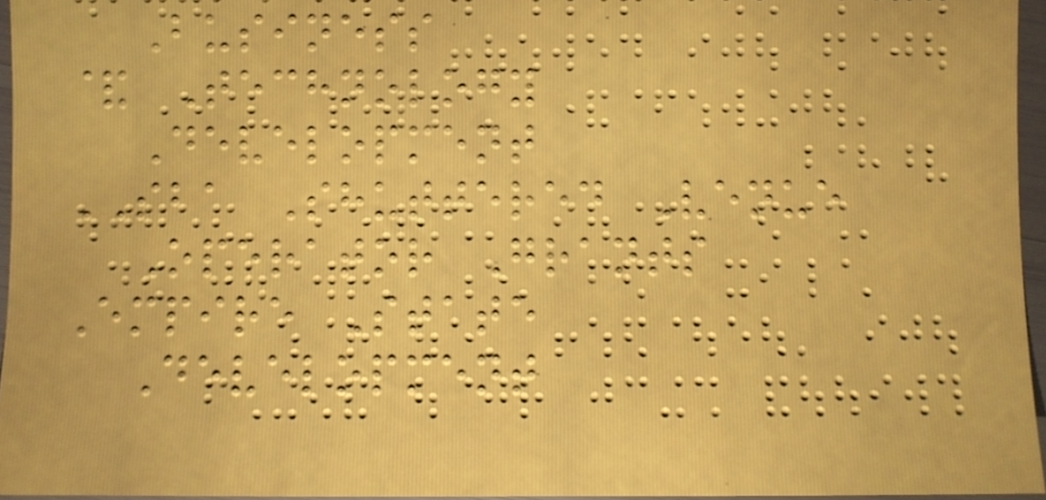Business
& Technology
Development
SBA Shuttered Venue
Operator Grants
Empire State
Development
